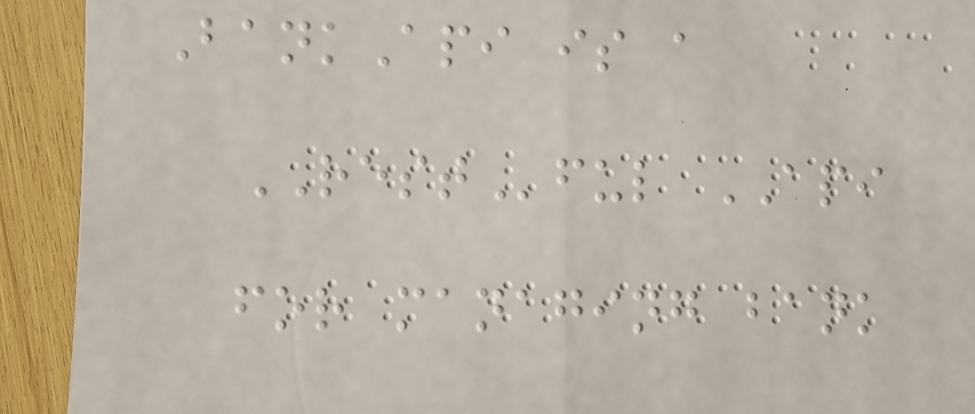BankApi is a
RESTful API
for managing bank
